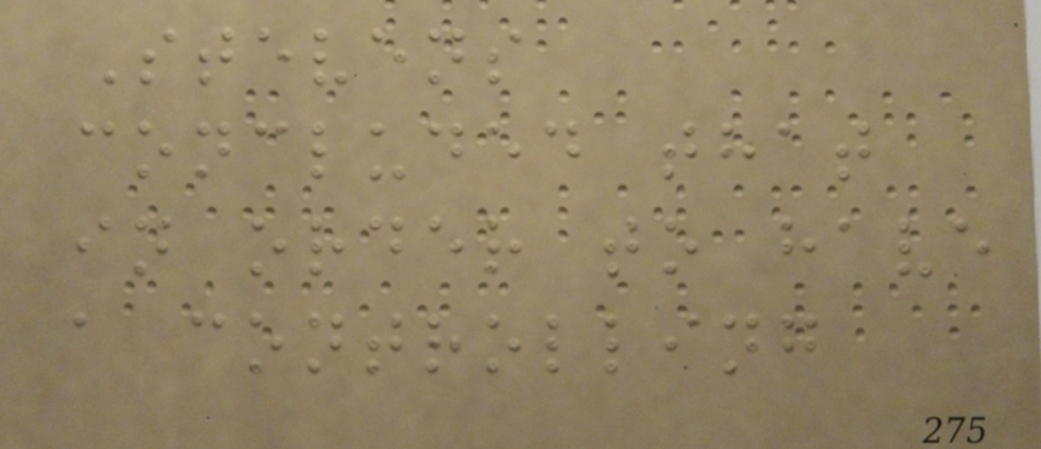Stevens
concluded that
in order to have
a controlling
